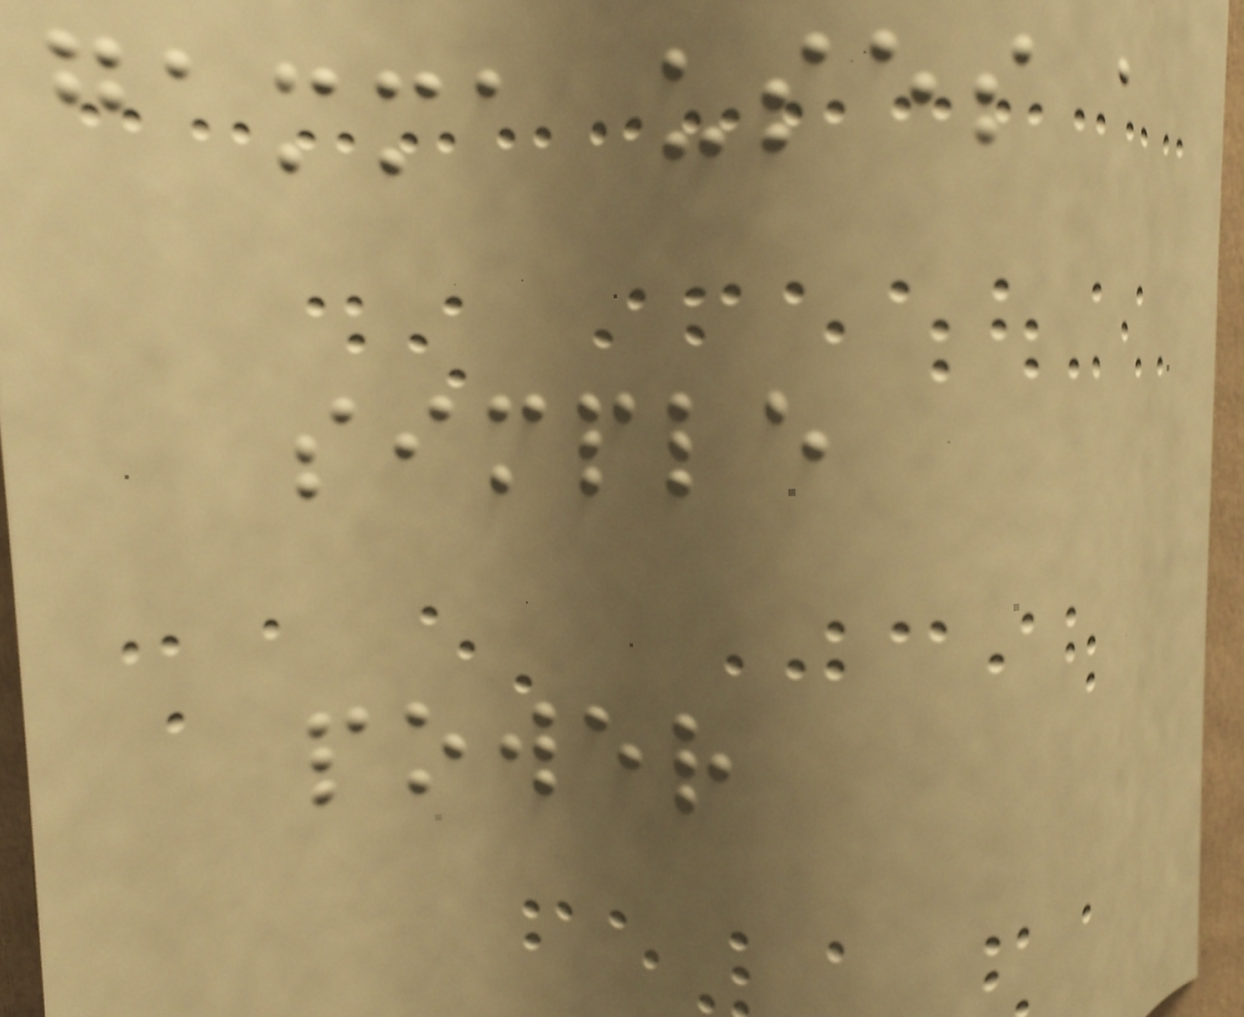gamma uses a
simple
power
